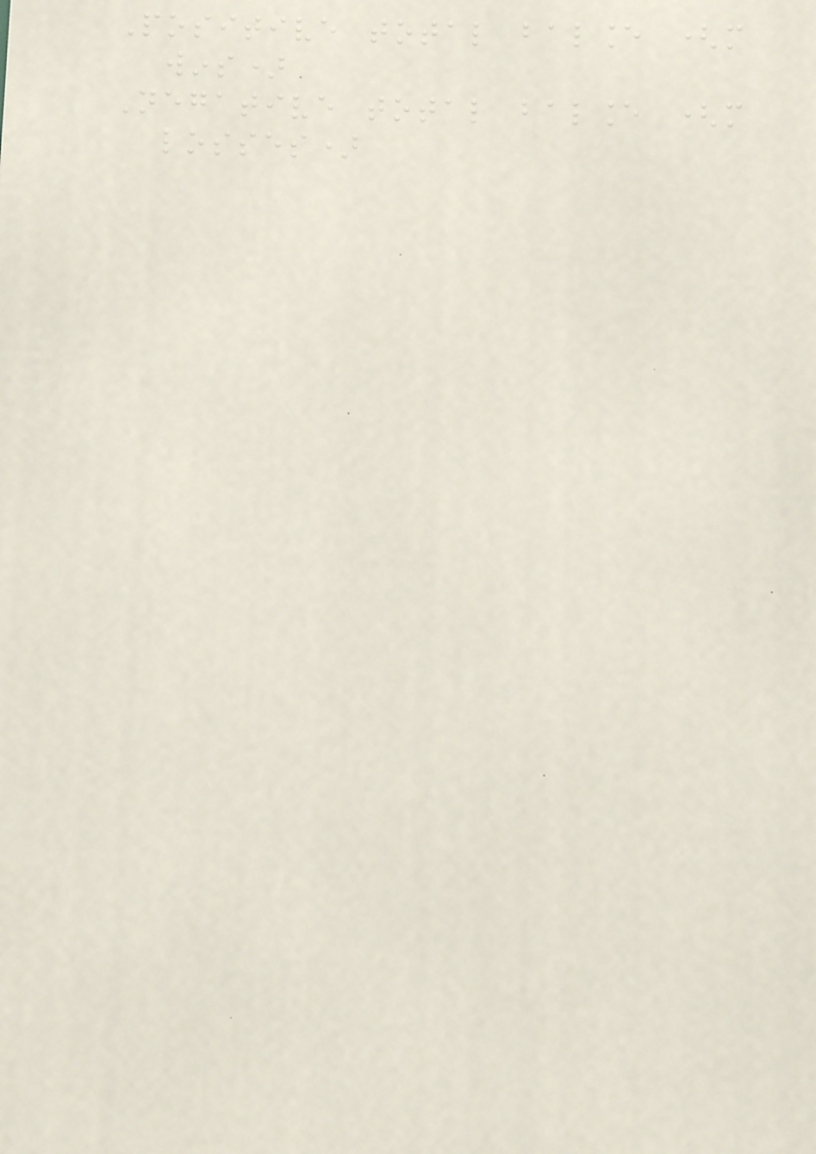Positive total balance (more
wins)
Negative total balance (more
losses)
